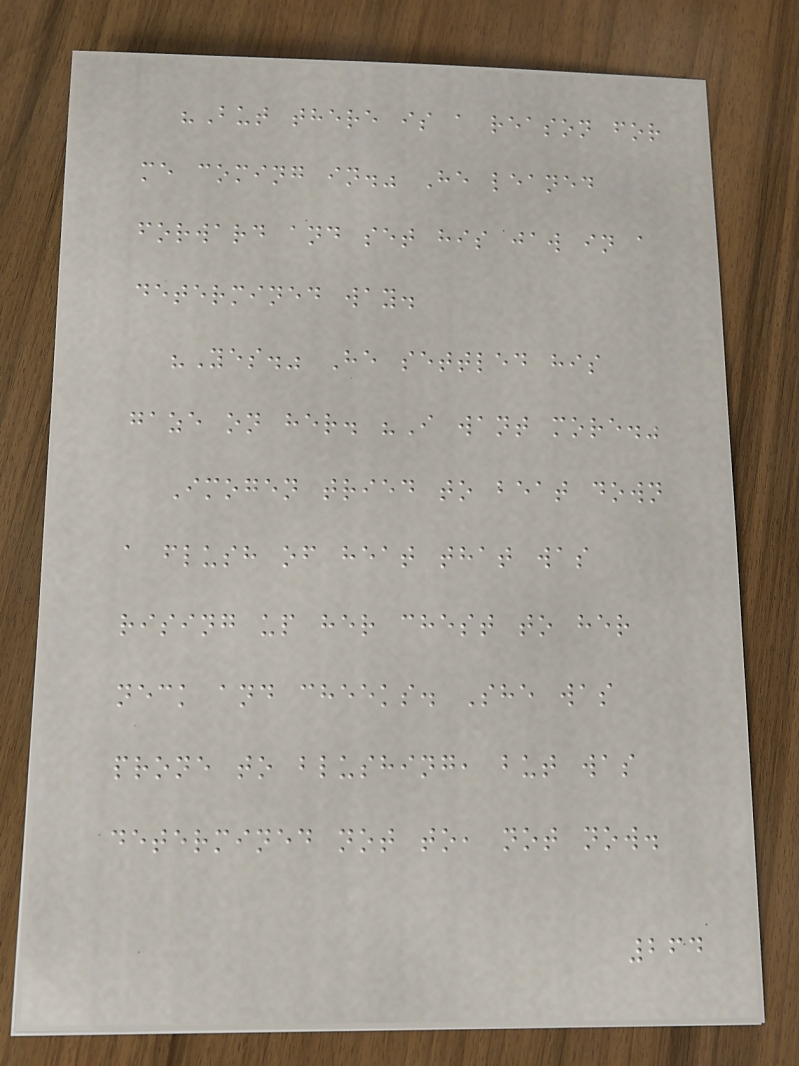"But there is a reason for
me coming in." He leaned
forward and set his jaw in a
determined way.
"Yes." He settled his
gaze on her. "I want more."
Imogen tried to beat down
a flush of heat that was
rising up her chest to her
neck and cheeks. She was
prone to blushing, but was
determined not to, not now.
264
